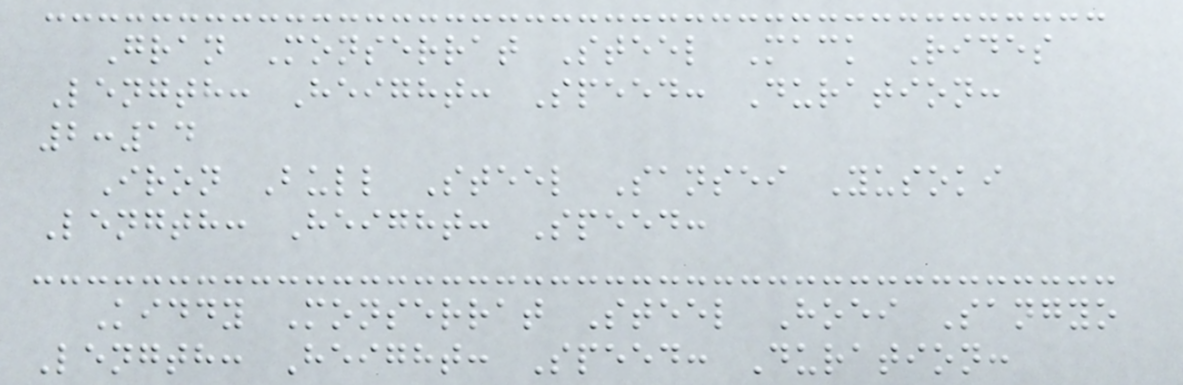Gran Monserrat Steel Mack Rides
Length: Height: Speed: Duration:
2:14
Iron Bull Steel Sansei Yusoki
Length: Height: Speed:
Kiddy Monserrat Steel Hoei Sangyo
Length: Height: Speed: Duration:
